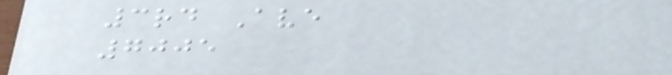3rd Ave
7005
